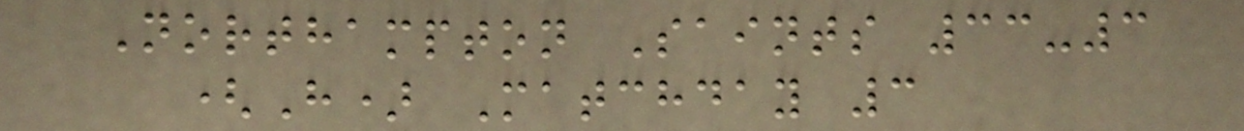Northampton Saints 33-3
(H) Matchday 3
